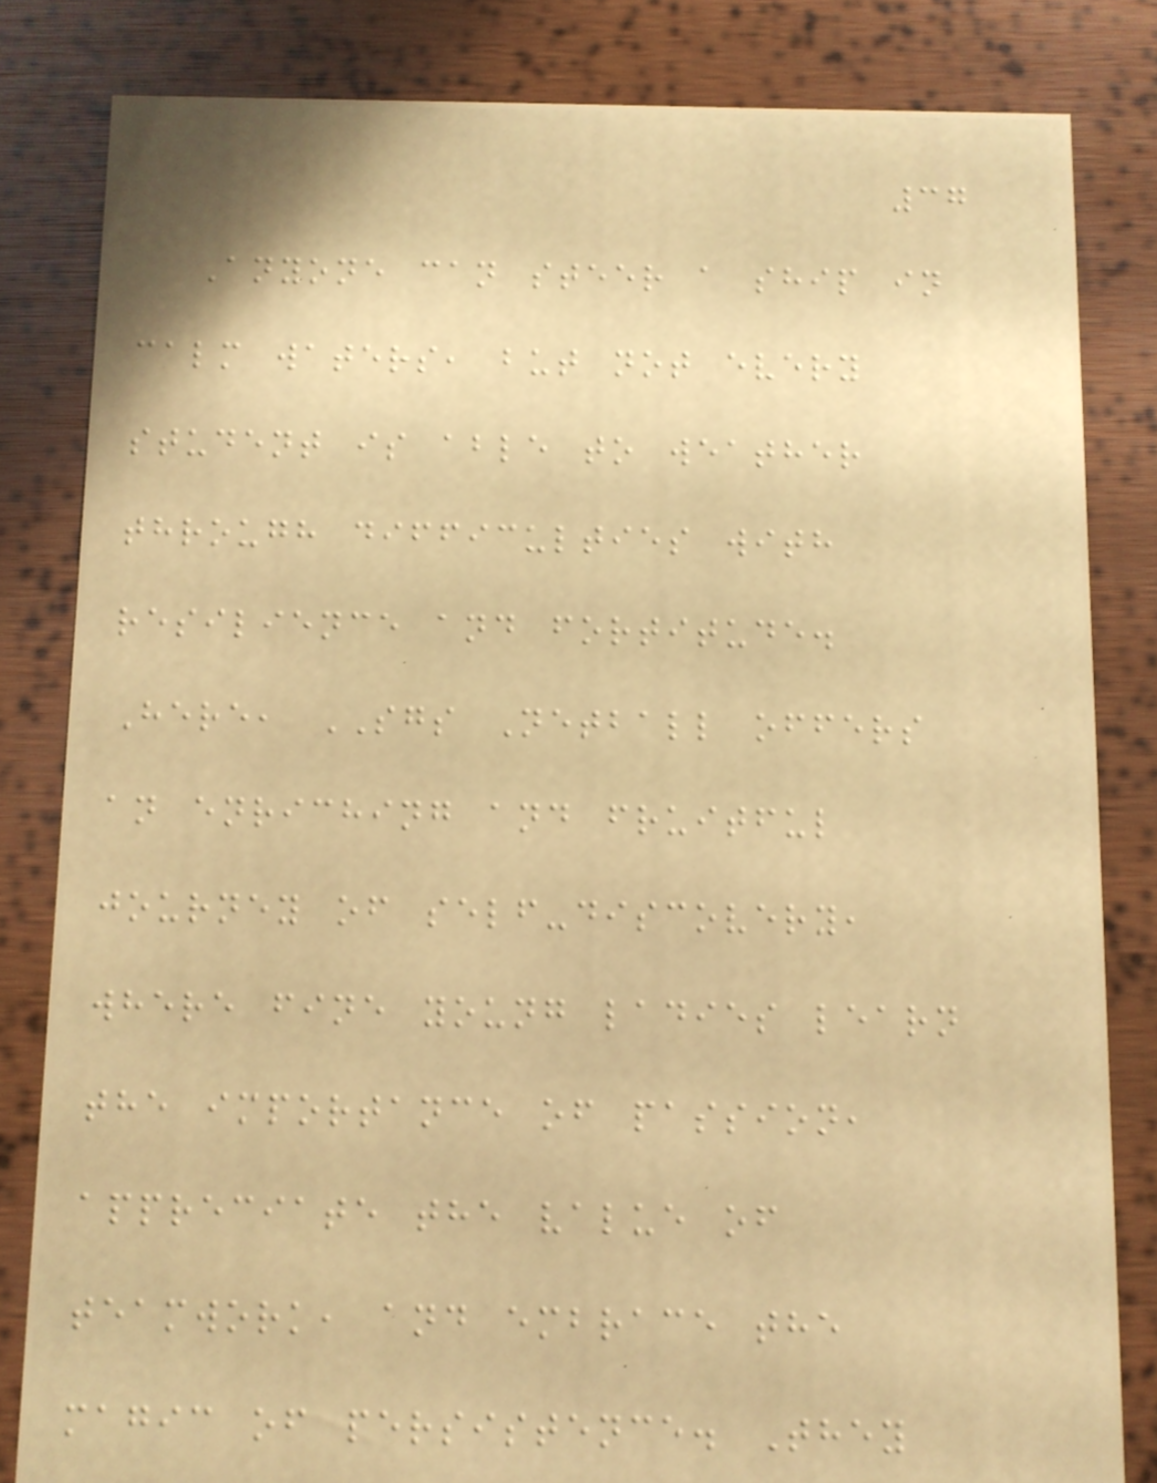37
Anyone can steer a ship in
calm waters, but not every
student is able to weather
through difficulties with
resilience and fortitude.
Here, SGS Netball offers
an enriching and fruitful
journey of self-discovery,
where fine young ladies learn
the importance of passion,
appreciate the value of
teamwork, and embrace the
magic of persistence. They
